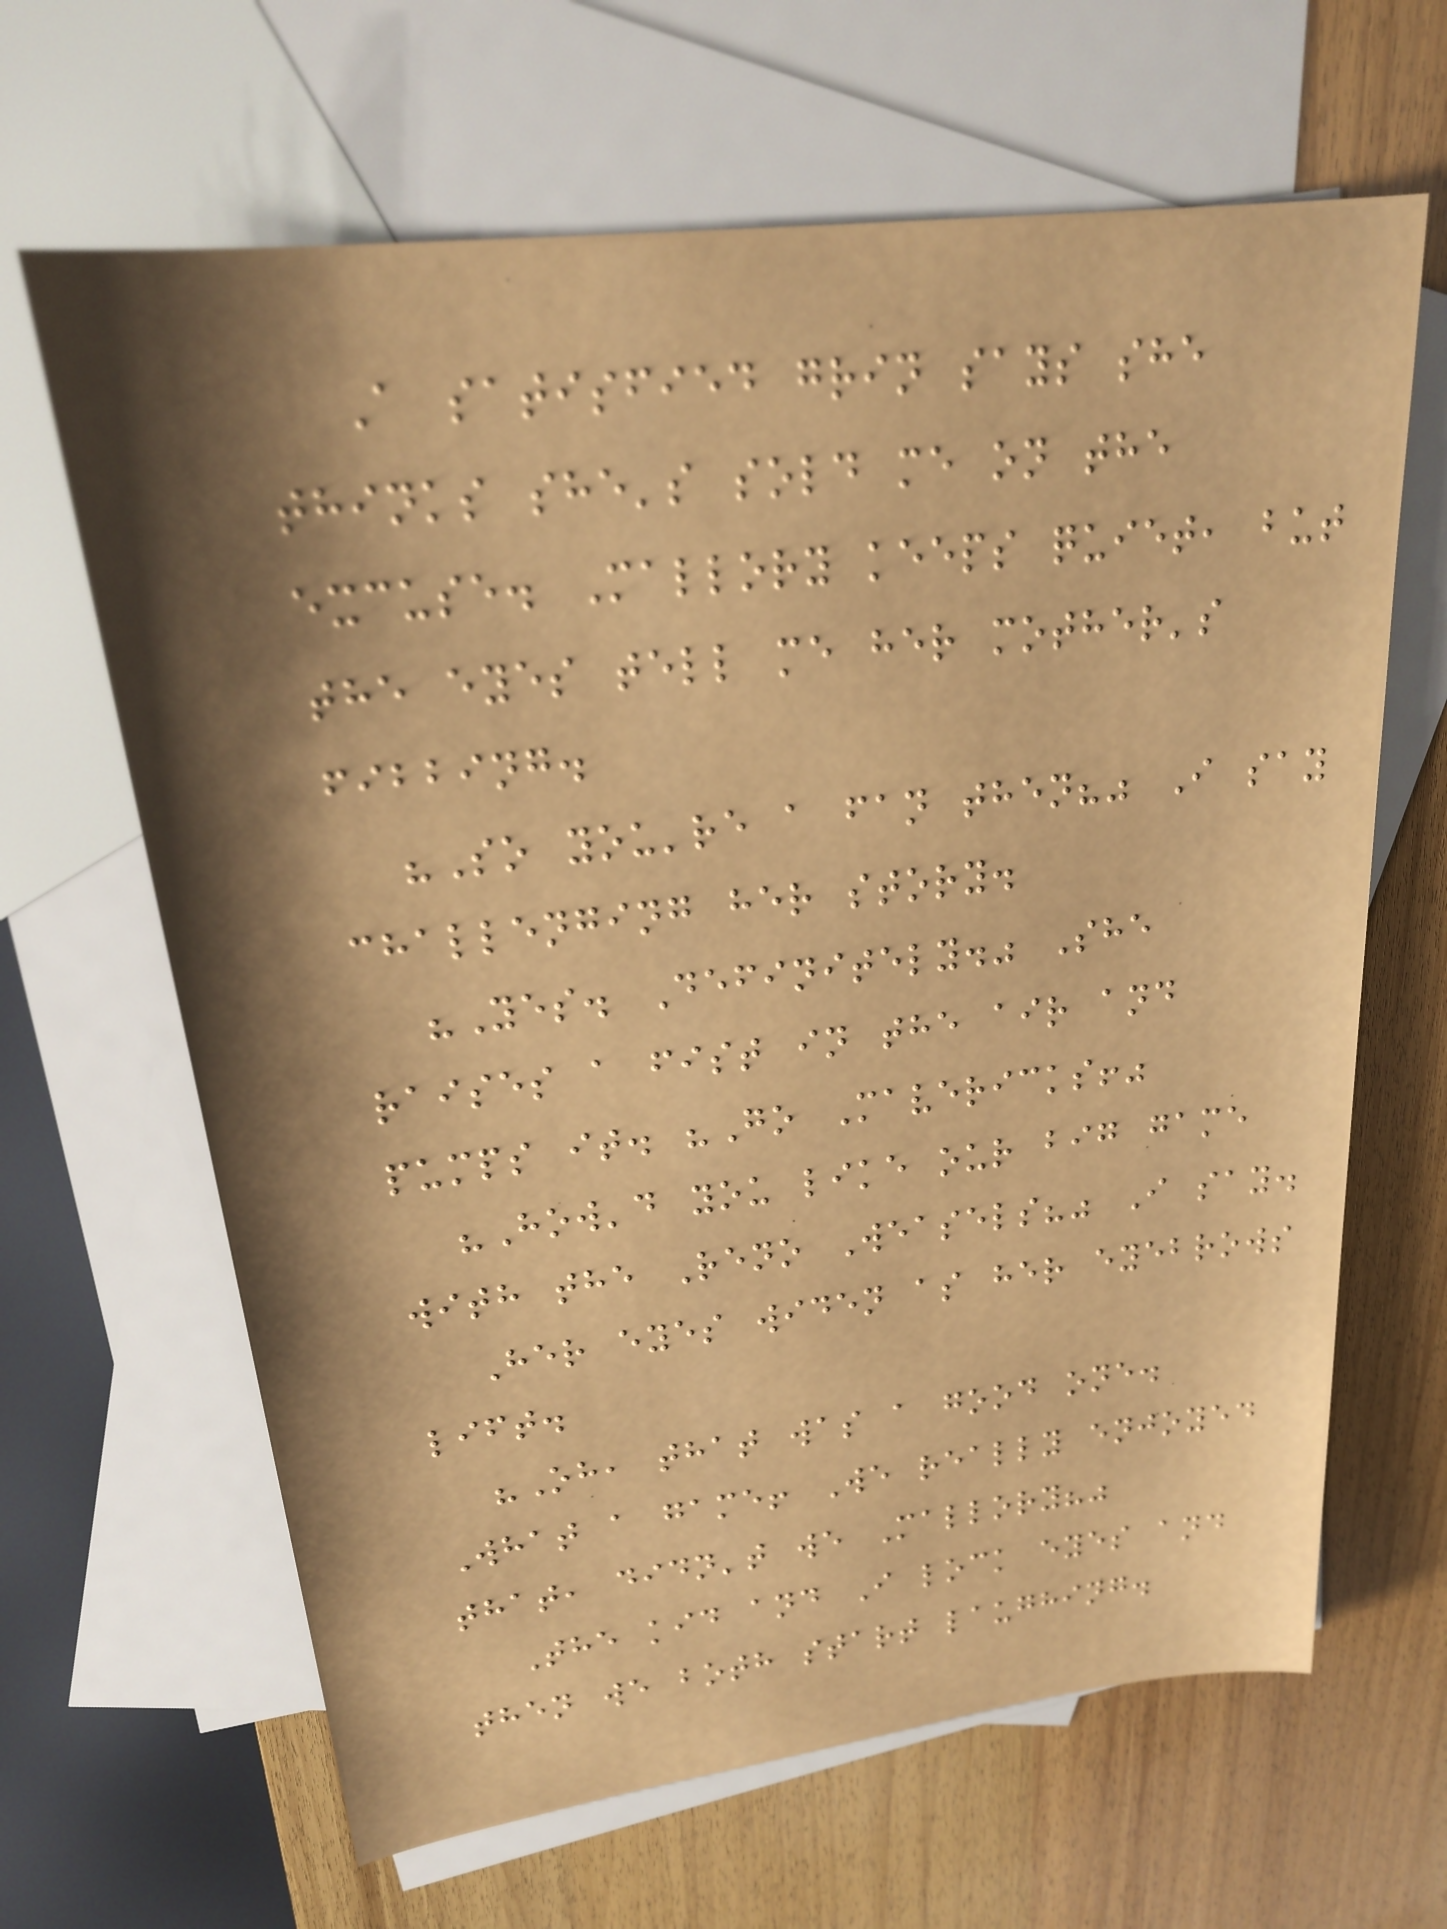A satisfied grin says she
thinks she's sold me on the
excuse. Mallory keeps quiet, but
the eyes tell me her mother's
fibbing.
"So you're a fan then?" I say
challenging her story.
"Yes. Definitely." She
raises a fist in the air and
pumps it. "Go Mavericks!"
"How'd you like our big game
with the Reno Weasels?" I say.
Her eyes widen as her eyebrows
lift.
"Oh, that was a good one.
What a game! We really enjoyed
that, didn't we Mallory?"
The kid and I lock eyes and
then we both start laughing.
